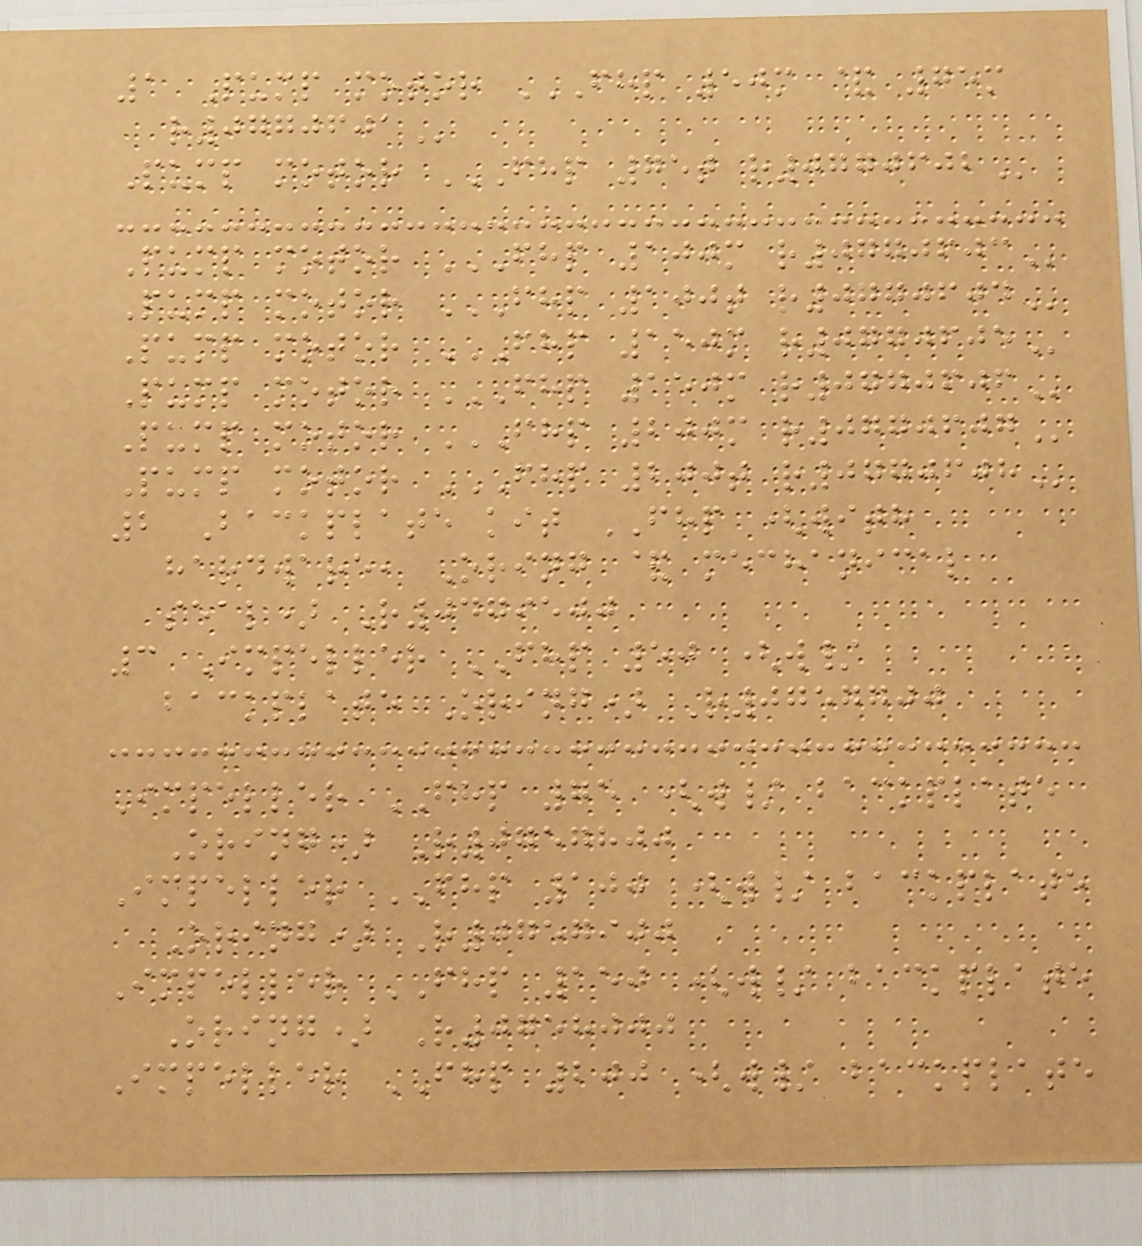1 Pump motor FHP 50M & 75M
R0770601
Pump motor FHP 75T R0770602
Pump motor FHP 100M R0770603
Pump motor FHP 100T R0770604
Pump motor FHP 150M R0770605
Pump motor FHP 150M R0770606
Pump motor FHP 200M R0770607
Pump motor FHP 200T R0770608
2 Backplate kit FHP (with
hardware, Oring & mechanical
seal) R0479500
3 Impeller FHP 50 (w/
backplate Oring) R0757700
Impeller FHP 75 (w/ backplate
Oring) R0757800
Impeller FHP 100 (w/ backplate
Oring) R0757900
Impeller FHP 150 (w/ backplate
Oring) R0758000
Impeller FHP 200 (w/ backplate
